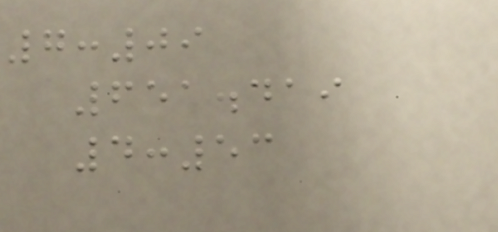7:09
651.419
4:53
